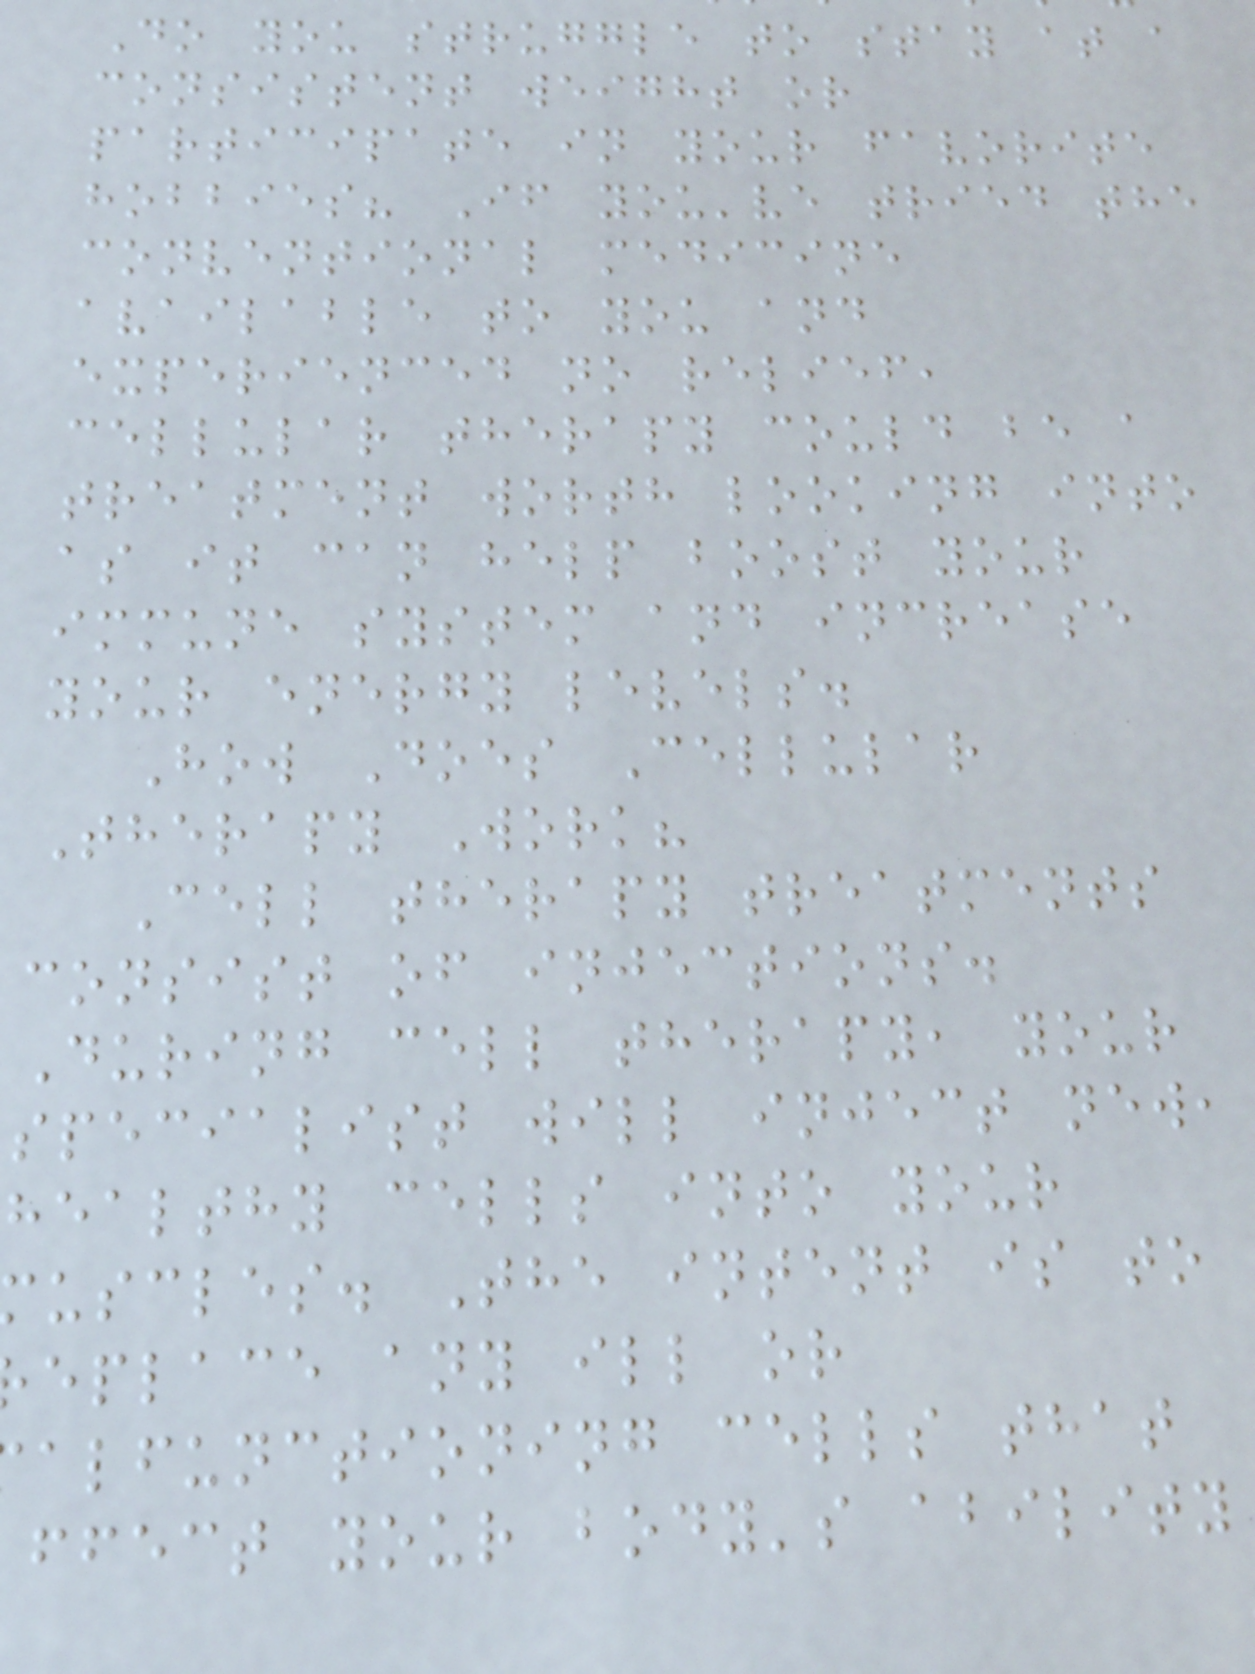Do you struggle to stay at a
consistent weight or
participate in your favorite
hobbies? If you've tried the
conventional medicine
available to you and
experienced no relief,
cellular therapy could be a
treatment worth looking into
as it can help boost your
immune system and increase
your energy levels.
How Does Cellular
Therapy Work?
Cell therapy treatments
consist of injections.
During cell therapy, your
specialist will inject new,
healthy cells into your
uscles. The intent is to
eplace any ill or
alfunctioning cells that
ffect your body's ability
